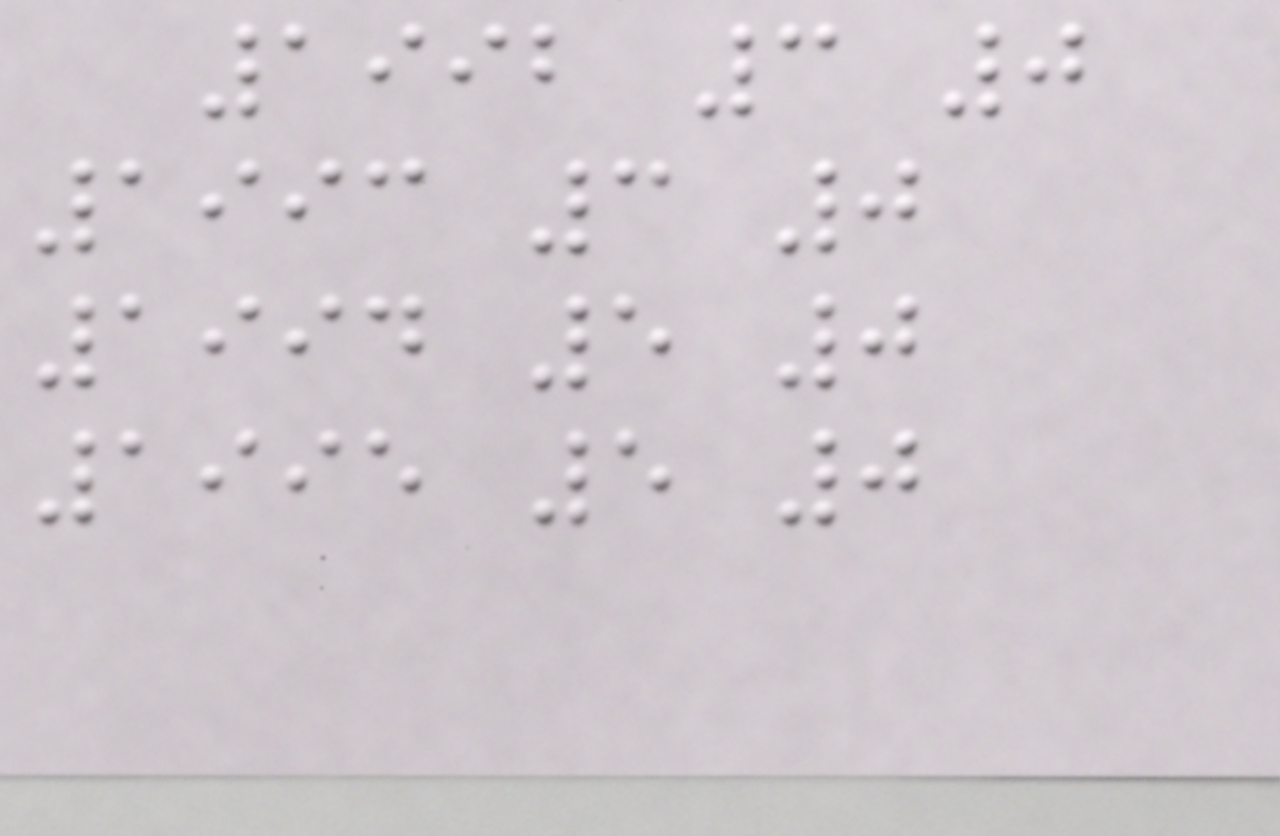1992 3 0
1993 3 0
1994 5 0
1995 5 0
